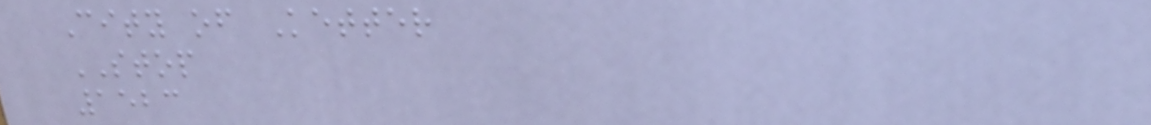City of Ketter
STOP
1523
